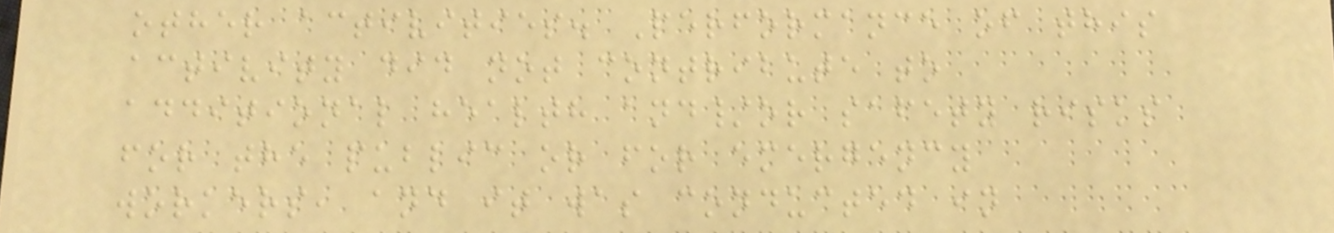other activities. Performance of this
activity did not contribute to
additional health and/or safety risks
for the public or for emergency
workers, and it was conducted in
